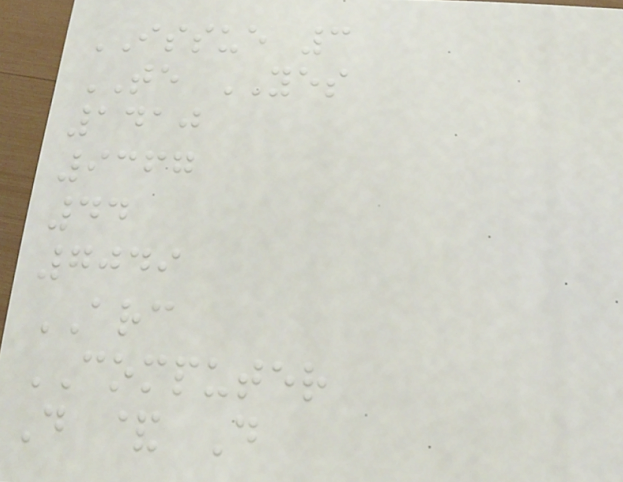ISSUE 3
TE YES
1410
9367
44
7049
ARC
COMPUTER
D & D
